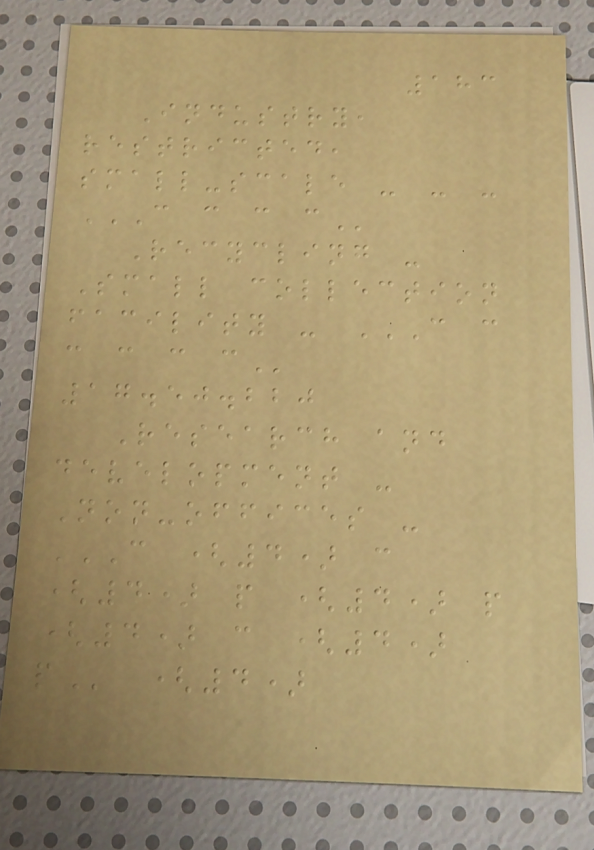183
Industry,
restricted,
small-scale - - -
C C C C
Recycling -
Small collection
facility - C C
C C C C
17.50.220
Research and
development -
Non-offices -
C (4) C
(4) P (4) P
(4) C (4)
P (4)
